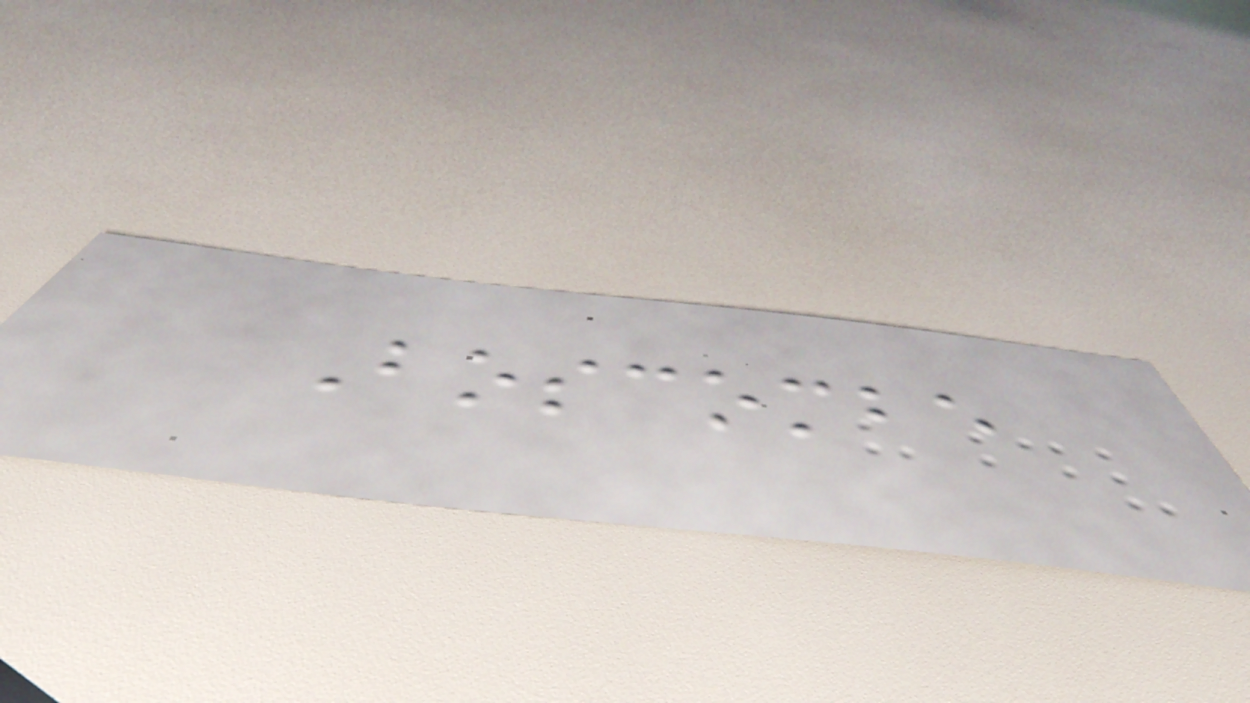Boscombe
